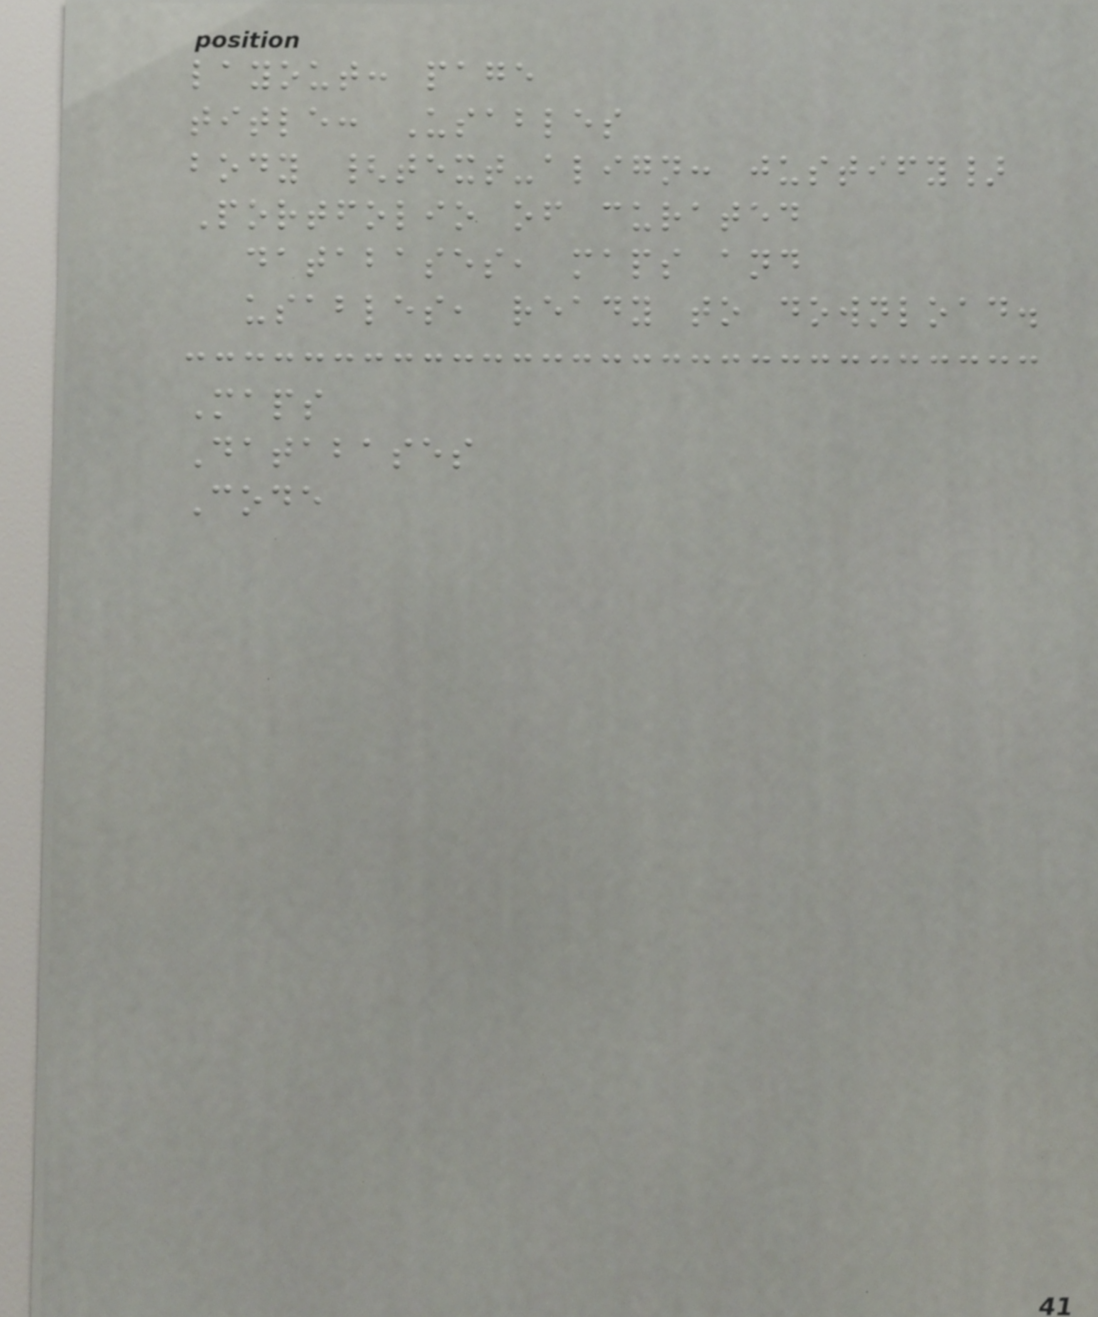layout: page
title: Usables
body {text-align: justify}
Portfolio of curated
databases, maps and
usables, ready to download.
Maps
Databases
Code
